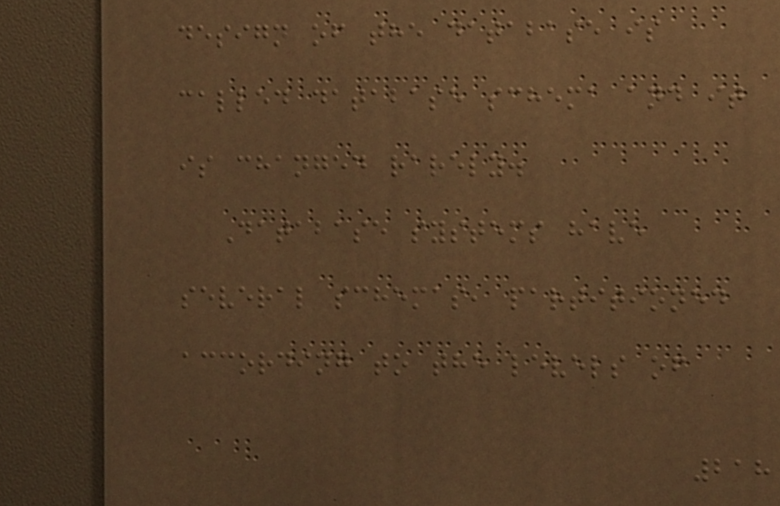design of the database is
called database schema and it
is changed rarely.
Database systems have
several schemas, partitioned
according to the levels of
218
